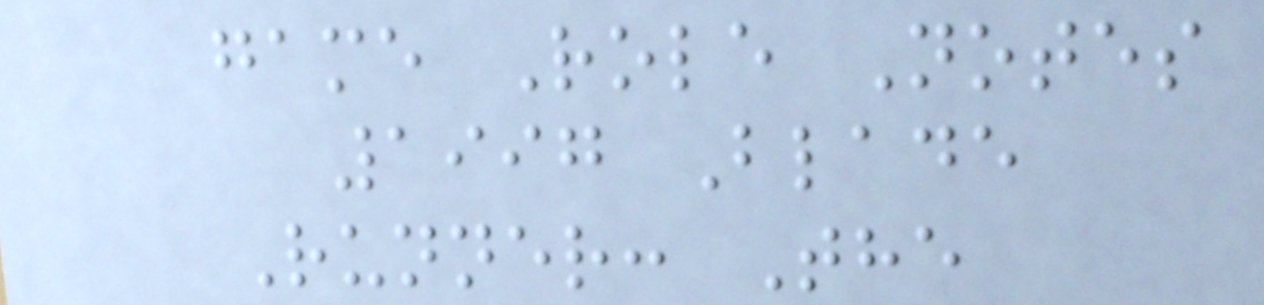game Role Notes
1997 Blade
Runner: The
